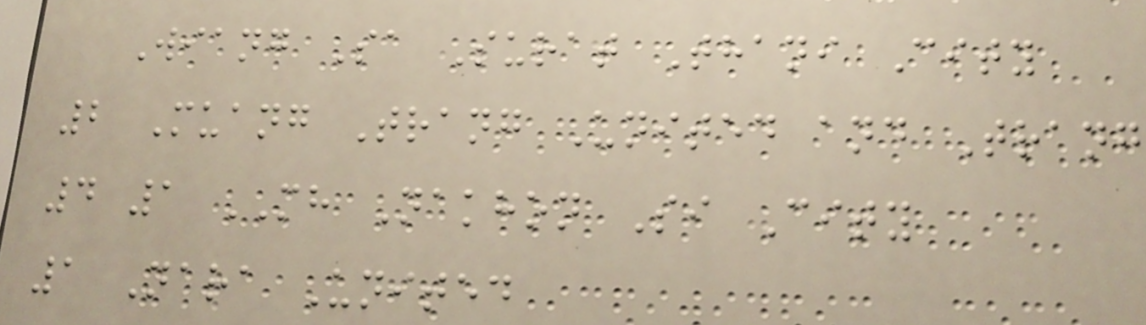Wiang Sa Surat Thani City
2 Muang Trang United and Trang
4 1 MH Nakhon Si City
1 Nara United
